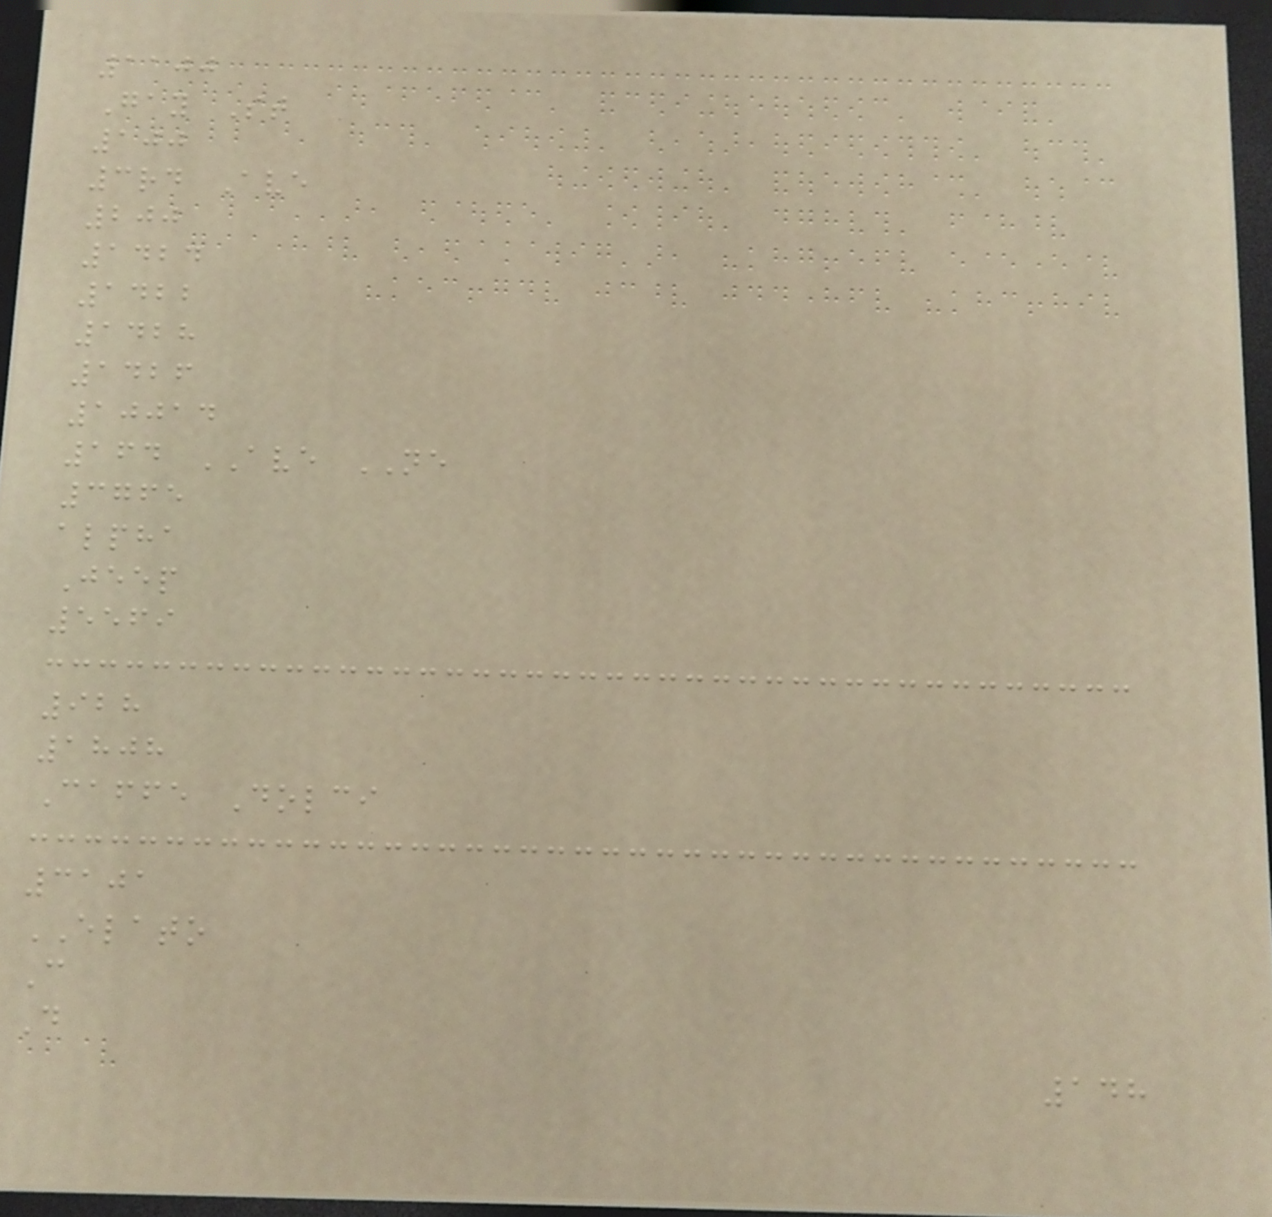1100
Gay St
100
3rd Ave
200
1424
1422
1428
1426
10014
164 AVE NE
3765
alpha
Jeep
5569
928
1808
Caffe Dolci
3101
ELATO
C
D
148
